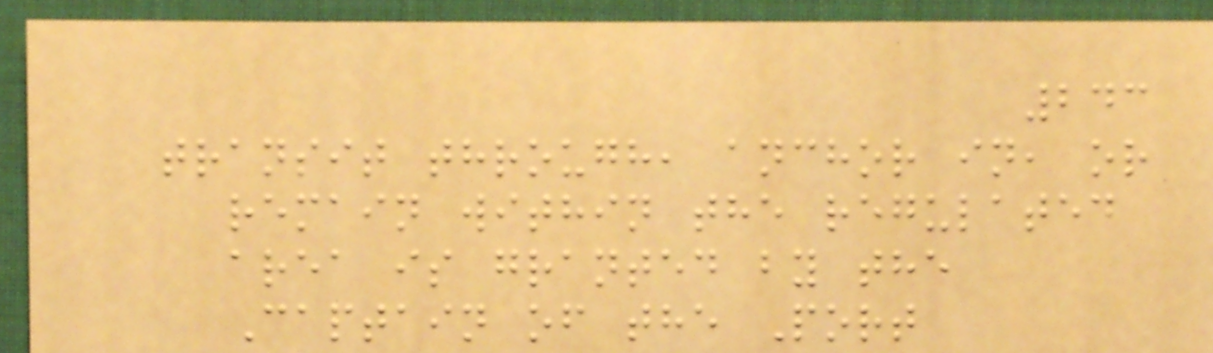243
transit through, anchor in, or
remain within the regulated
area is granted by the
Captain of the Port
